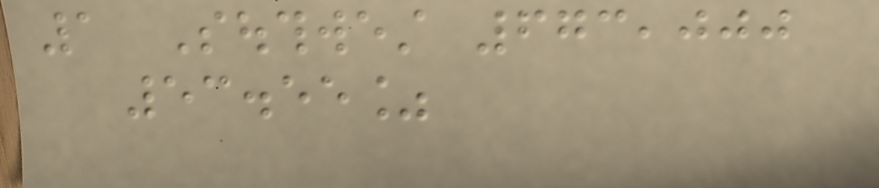1 Southwest 673,000
53.55%
